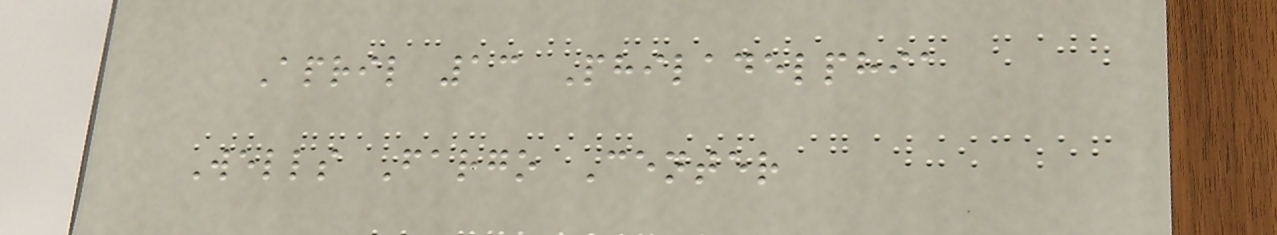April 13 Philadelphia
Wells Fargo Center
